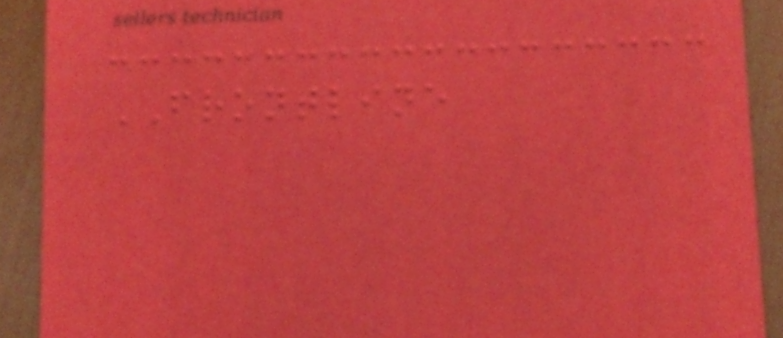FRONTLINE
